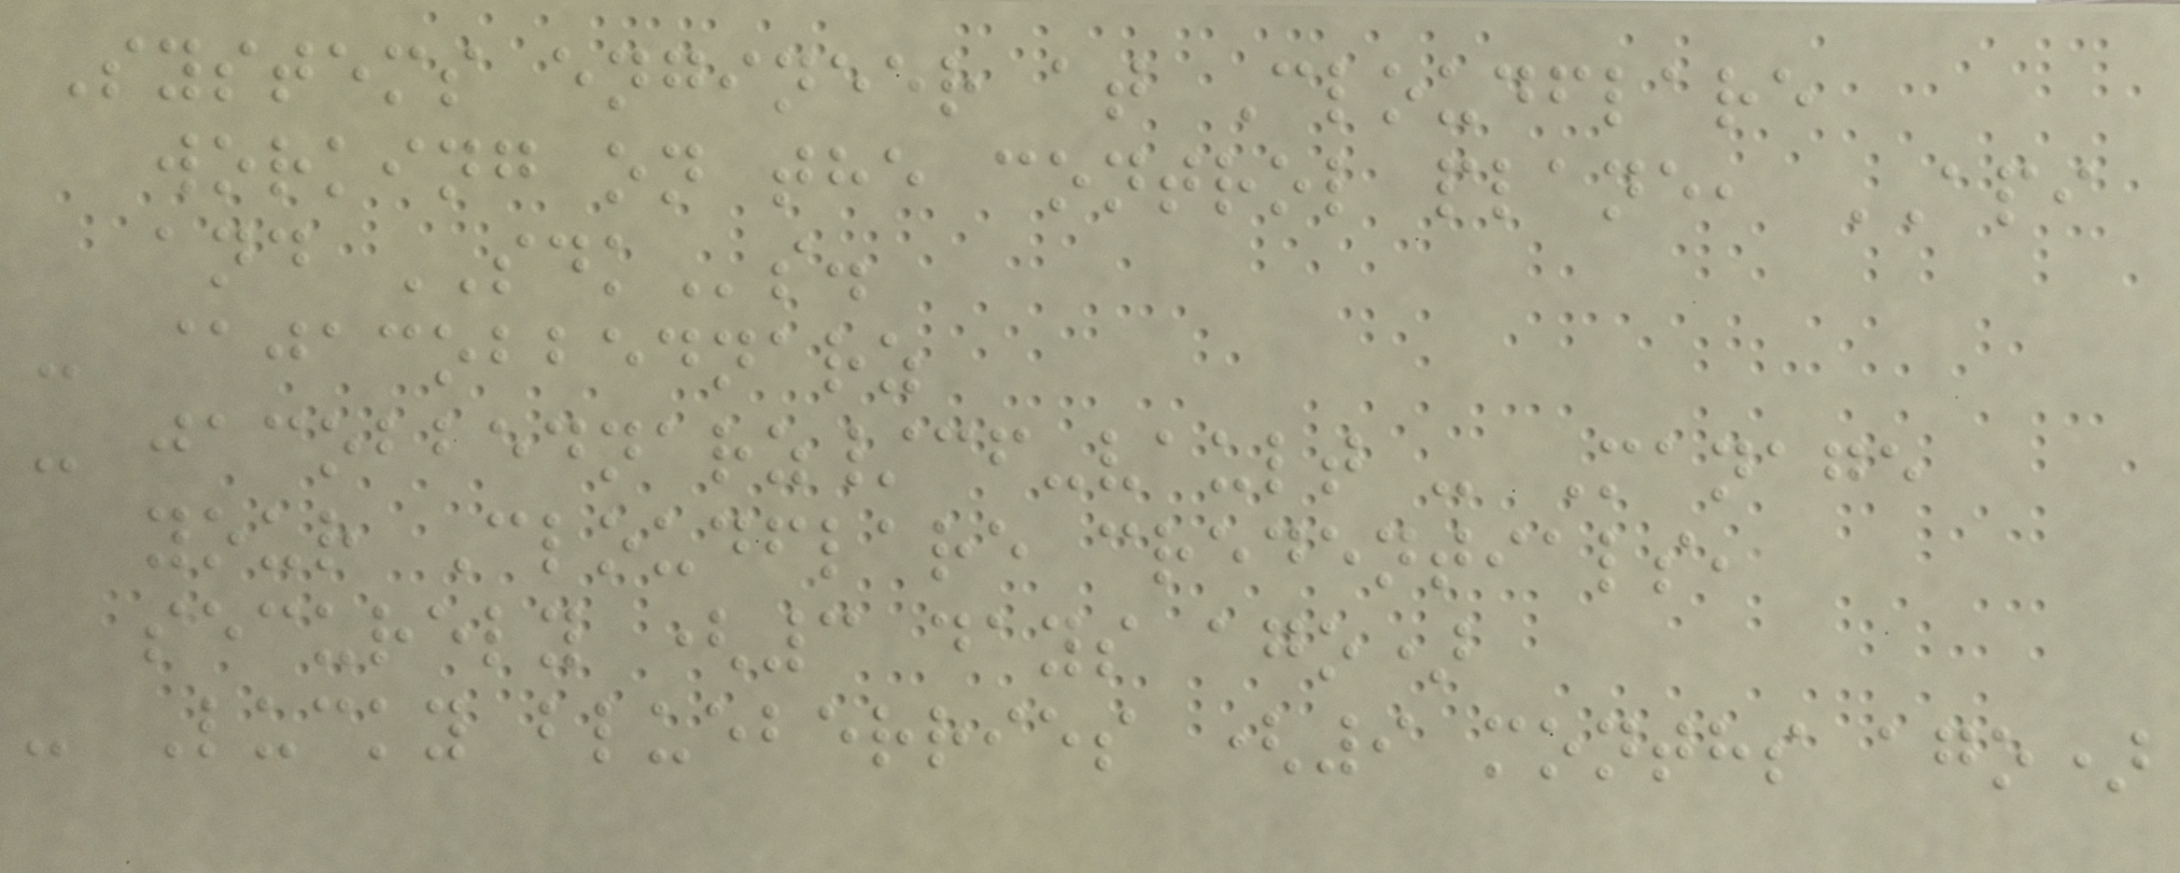Systems engineer at Cloudflare
working on the control plane, API
and SDKs.
- @jacobbednarz
- jacobbednarz/cf-vault - Manage
your Cloudflare credentials,
securely (3 days ago)
- Lucky blueberries (9 months ago)
